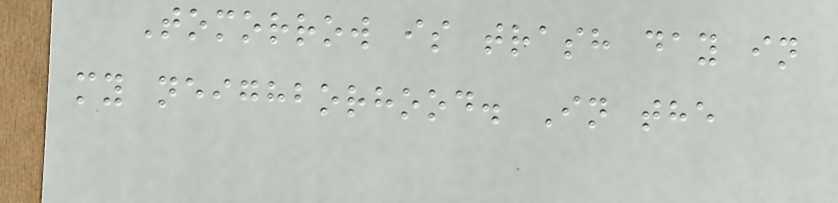Tomorrow is trash day in
my neighborhood. In the
